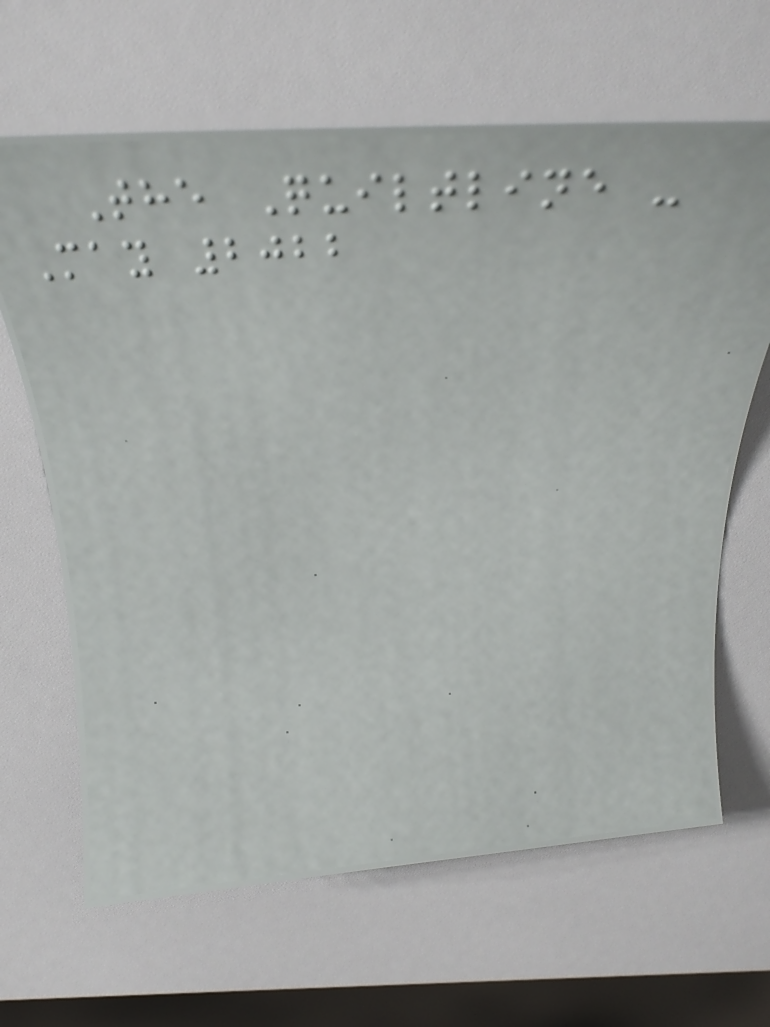The Quiltline -
May 2022
